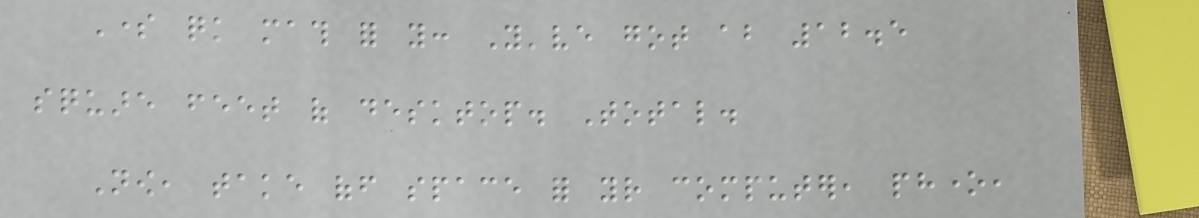Some quick math for you: You've got about 12.5
square feet of desktop. Total.
Now, take off space for your computer, phone,
